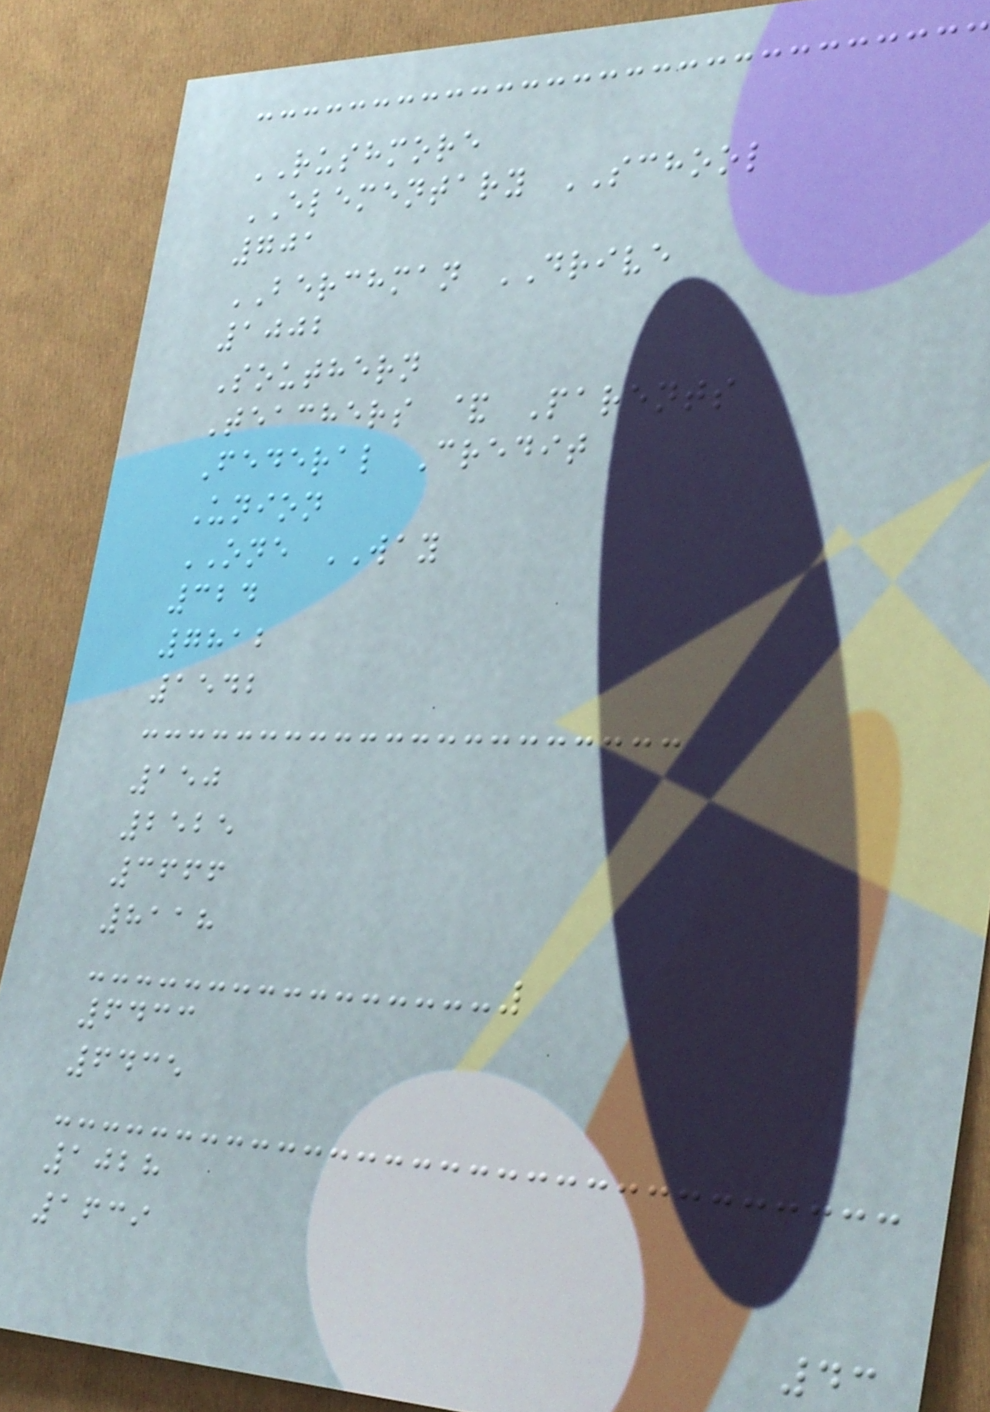RUSHMORE
ELEMENTARY SCHOOL
701
BERCHMAN DRIVE
1002
Southern
Teachers & Parents
Federal Credit
Union
ONE WAY
324
7812
1542
150
2525
3666
8118
6433
6435
1028
1639
43
